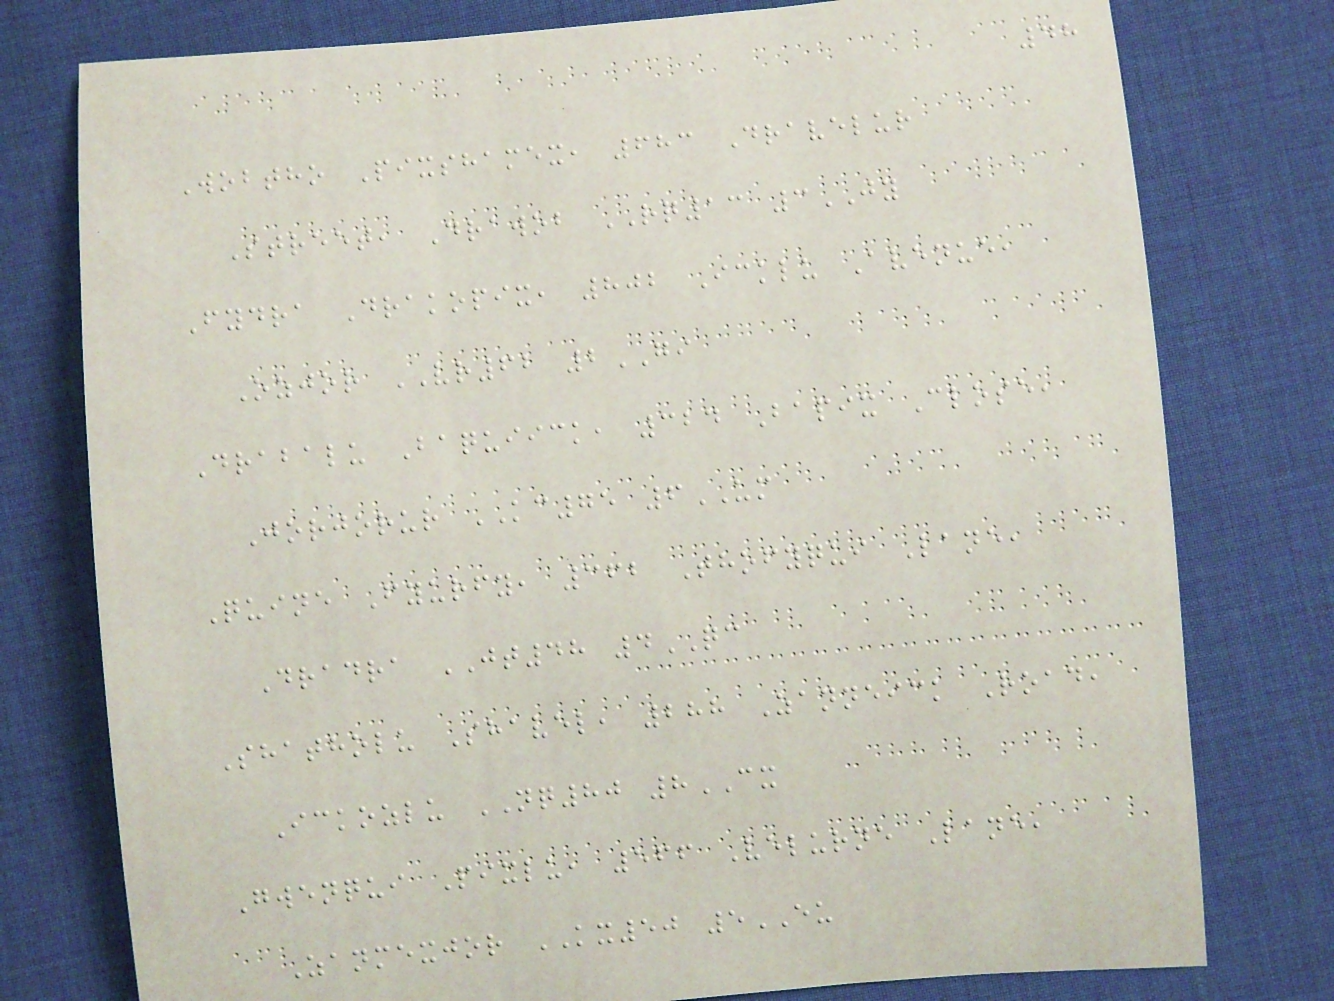48
Wobtho Pixshamex, 683 Dravelur
Street, Drawob RQ13 3JY
Fydra Drakopix, 802 Icklu Avenue,
Ozjor VR62 2GI
Drabalu Baquiick, 324 Bapix Close,
Jorjorur KC75 6UM
Quine Fyurfy, 362 Thofyqui Lane,
Dradra JT48 4QC
Shatholu Shavel, 288 Zanneick Road,
Ickozlu NQ80 8CX
Gwenqui Pixlu, 566 Velurne Lane,
Zanmexjor KX50 5EU
